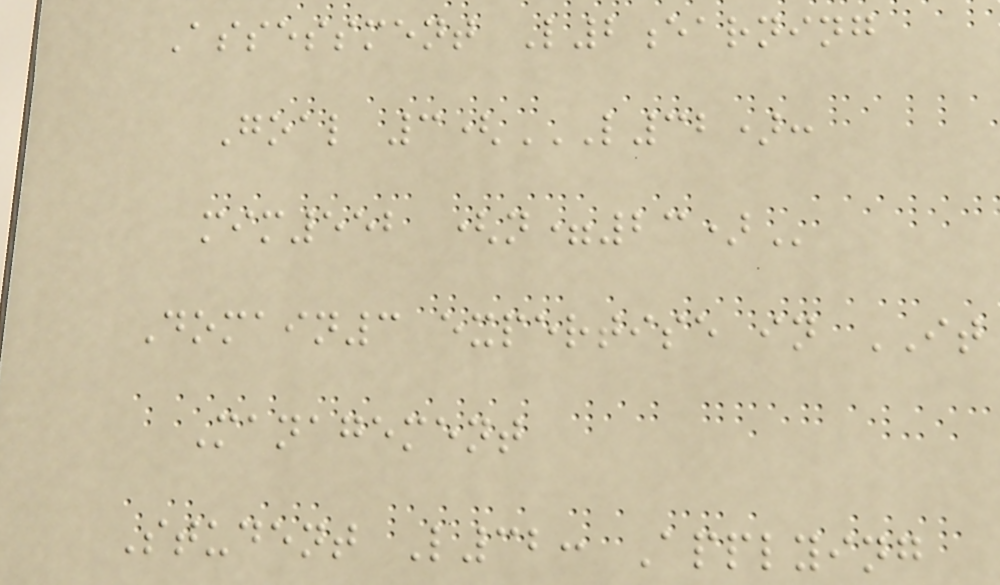Assessment L2earning
Goal 3(L32):
MIM552 (N=23)
Domain3 expertise in IT
Management
Student L32: Applying
